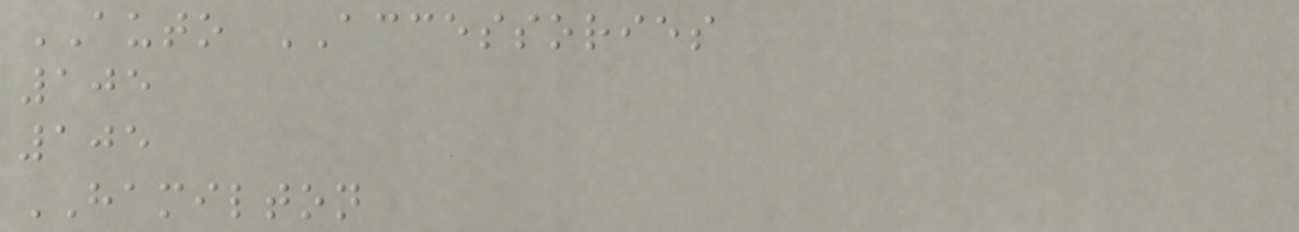AUTO ACCESSORIES
105
105
HAMILTON
